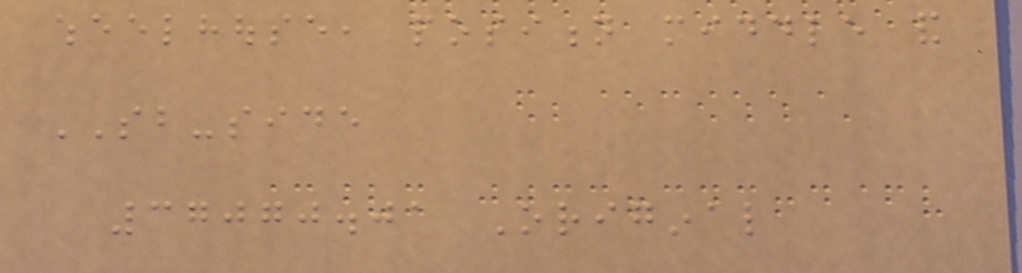wheelhouse, position middle and
SB-side
37070.01 Original
